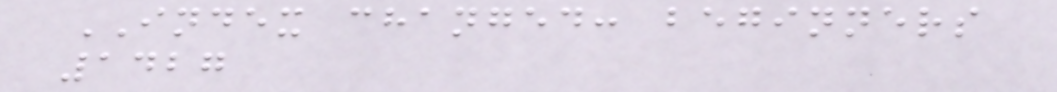INDEX changed: beginners
1427
